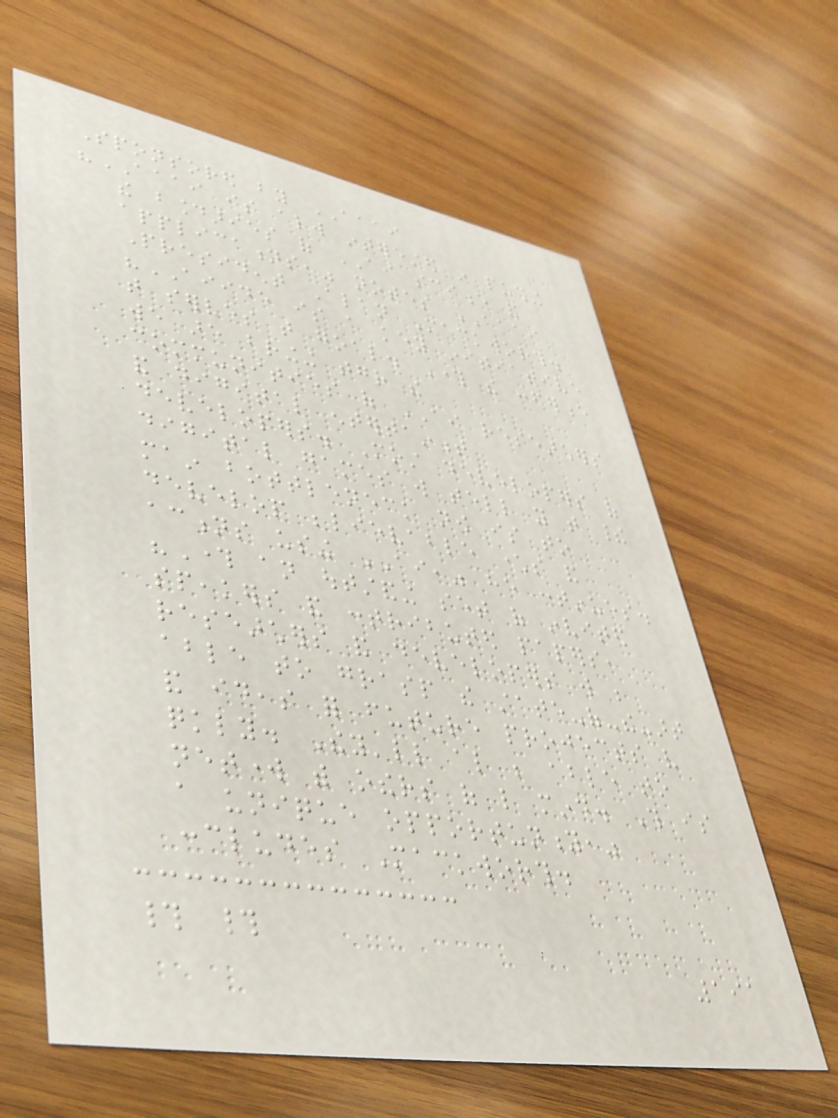Sponsored by AAAI
"AAAI is always interested in pushing
the boundaries of AI science and
applications," notes AAAI
President Alan Mackworth.
"AIIDE is a key initiative
that serves that goal. Through the conference
we are bringing together the
communities of AI researchers
and digital entertainment
developers. Most developers of
digital games will tell you that their
main bottleneck now is to
develop believable characters and
actions using AI," he continues.
"Through an outstanding set of invited
speakers and contributed papers,
researchers and developers will be
able to grasp the state-of-the-art
and ideas for future projects very
quickly. They'll also be able to
network with others of like mind. This is
a unique opportunity,"
concludes Mackworth.
# #
191
